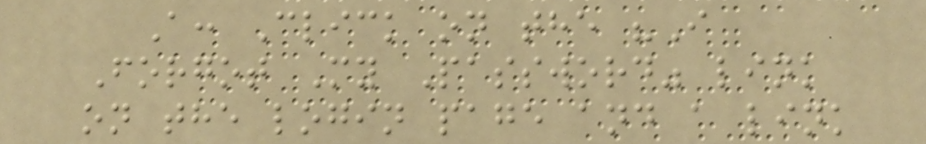A: Click on the "I
Forgot My Password" link
on the login page and a link
